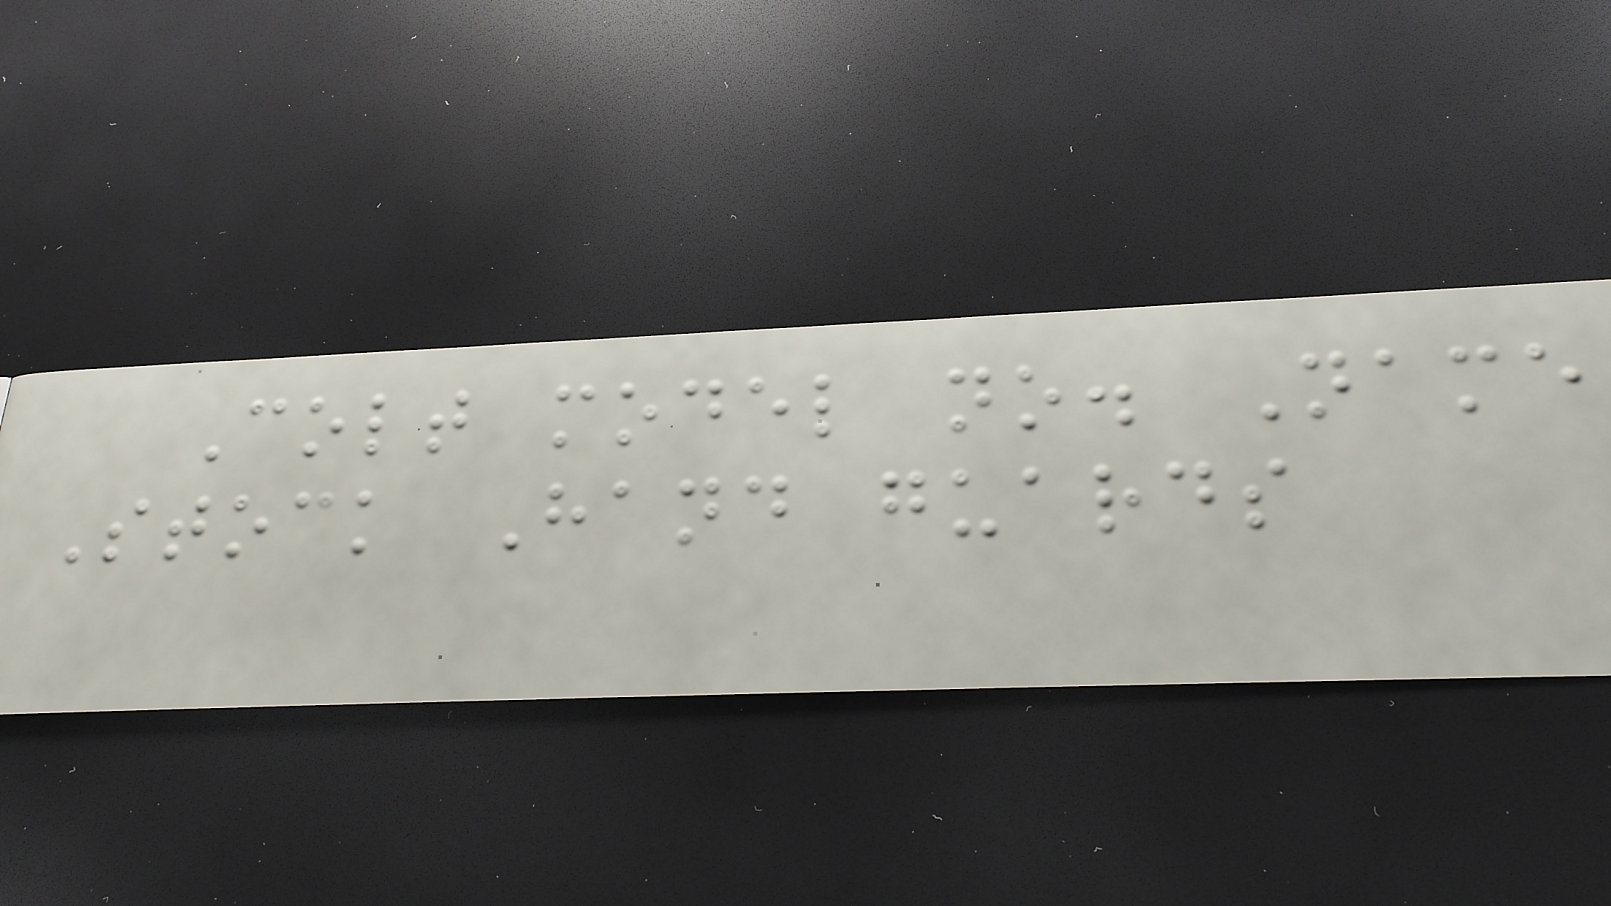Colt model no. Name
Stock Hand guards
